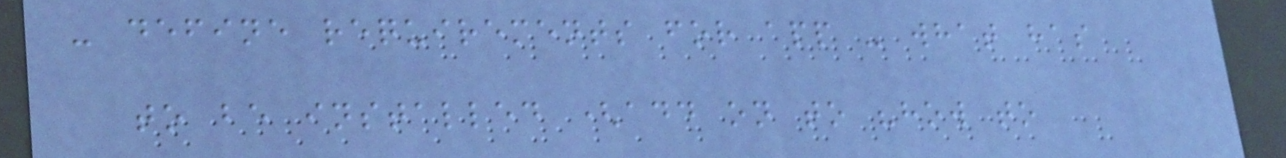- define requirements for app - what has
to be installed (add on to "how to
